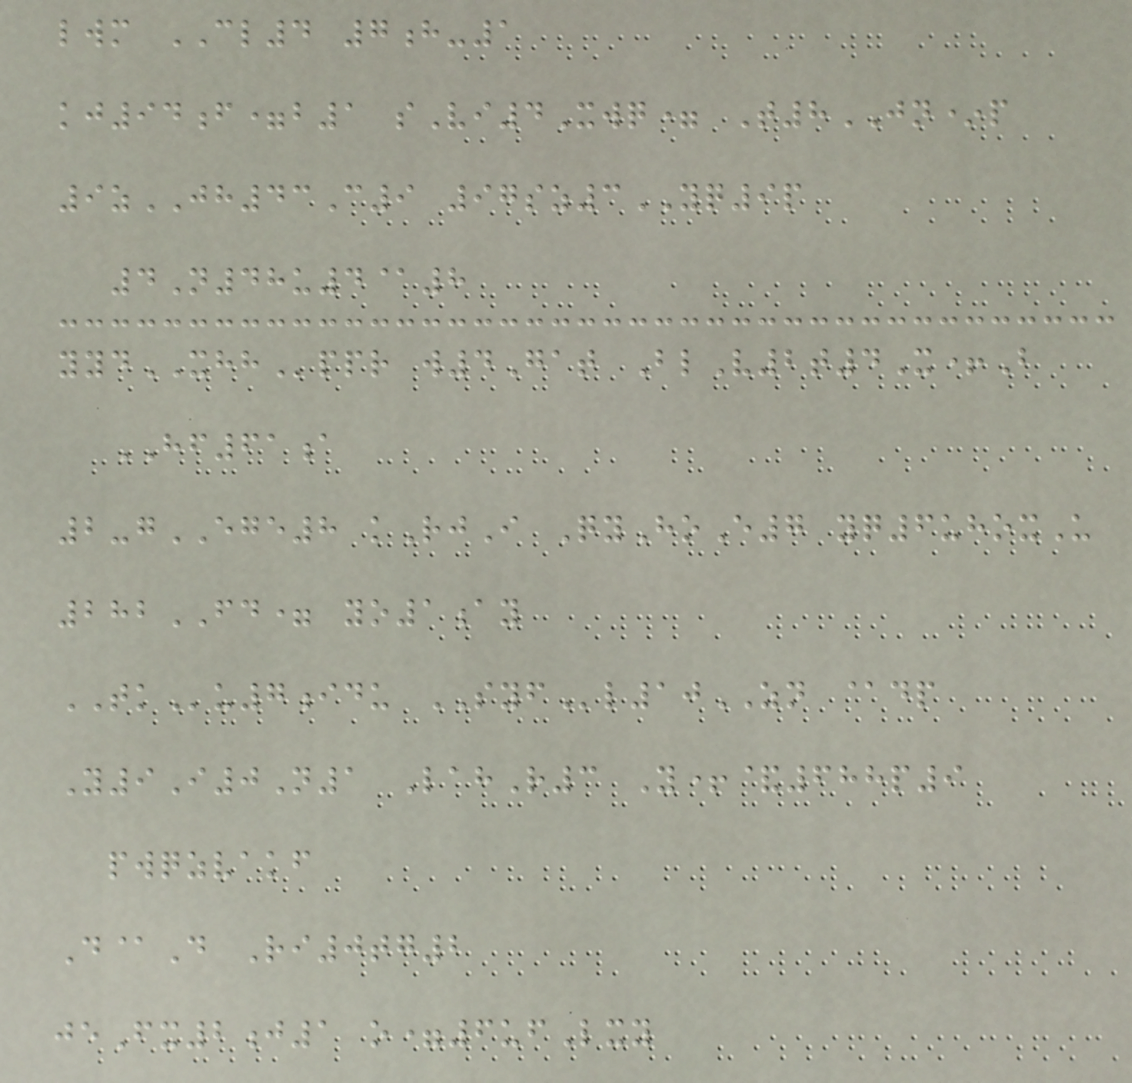lwm CL4 7h-1
kj94f=b1 sVi4Xwq= T8JN*p
9zJH43C9 97sz3YQ9p
4N48u4@8
yydXHHppr w4Gat BlV2t4X+B
HF61a
2-gEGE8 kRjI QyHoE7 yq6uhoxU
282FD= yo1ay
TKu7idu SYFl10ZN @dp
Y9I0N1 LahR3 Y+&688p9
pwqzvakf
D@D Ri0tg2
jeFx2j1 o=6ufLxy
